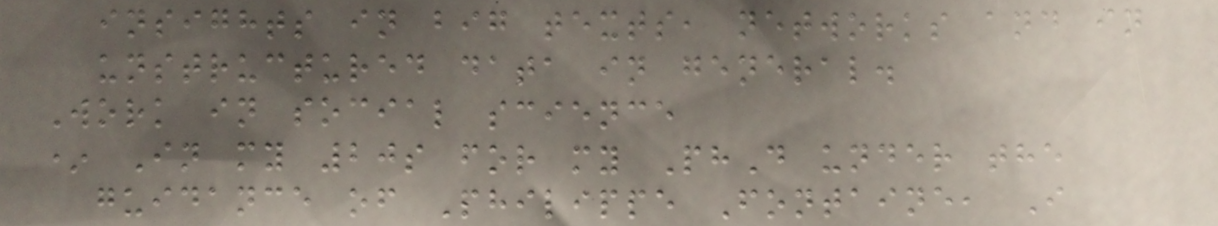insights in big texts, networks and in
unstructured data in general.
Work in social science
* In my 20s for my PhD under the
guidance of Philippe Fontaine, I
